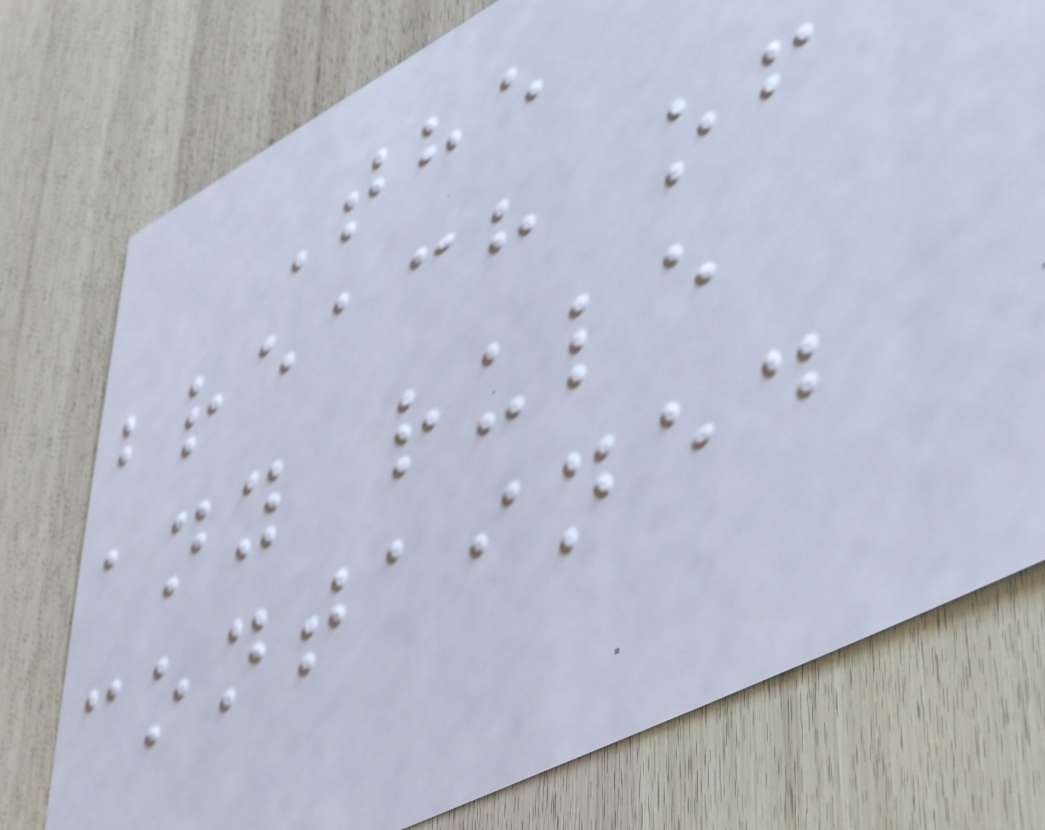The
breach of
any rule
contained
